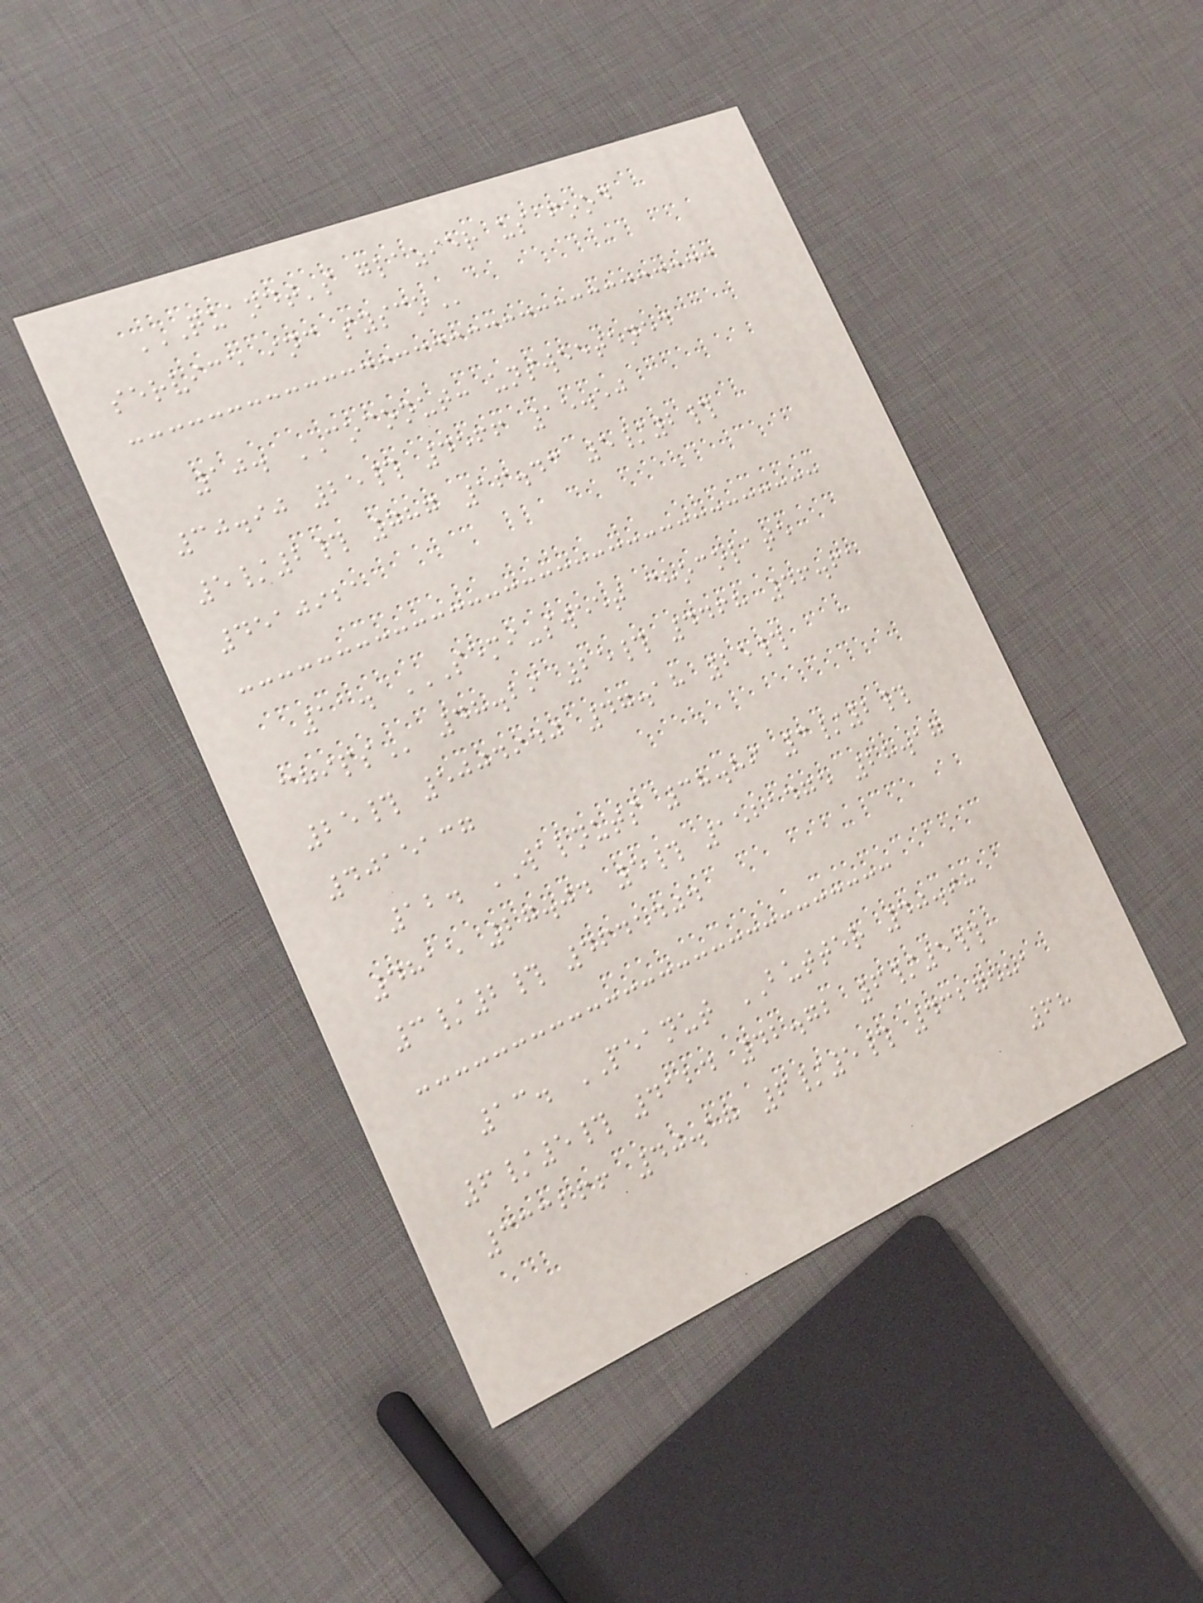QUANDT'S GLAZIER US FOOD
SERVICE INC SYSCO
10. COCONUT: unsweetened
30.90 25# 4566 15.50
5/2# 787 16.43 5/2#
4510921
11. SEMI-SWEET CHOCOLATE
CHIPS 48.29 25# 4468 46.61
25# 5004940 47.18 25#
4015137
12. WALNUTS 38.89 3/2#
4815 27.04 5# 1521475 28.17
3/2# 4645404
13. PEANUT BUTTER 40.98
6/5# 4124 42.72 6/5#
333266 40.17 6/5# 4327581
68
